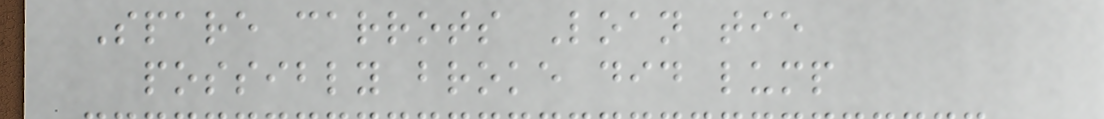Spare carrots Loan tie
possibly broke did lump
